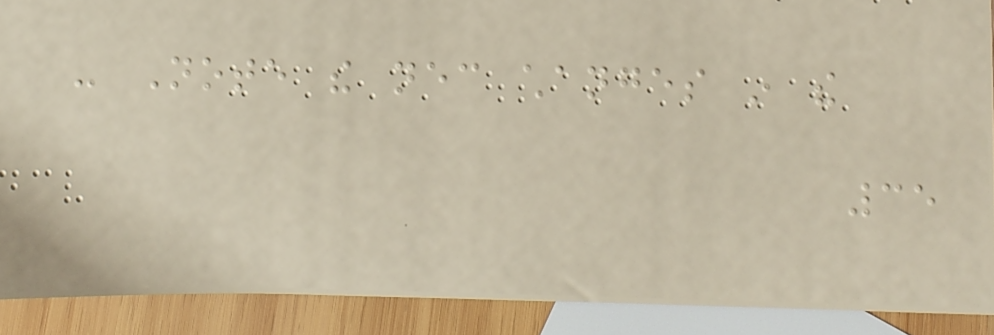- Note the necessary changes in the
35
